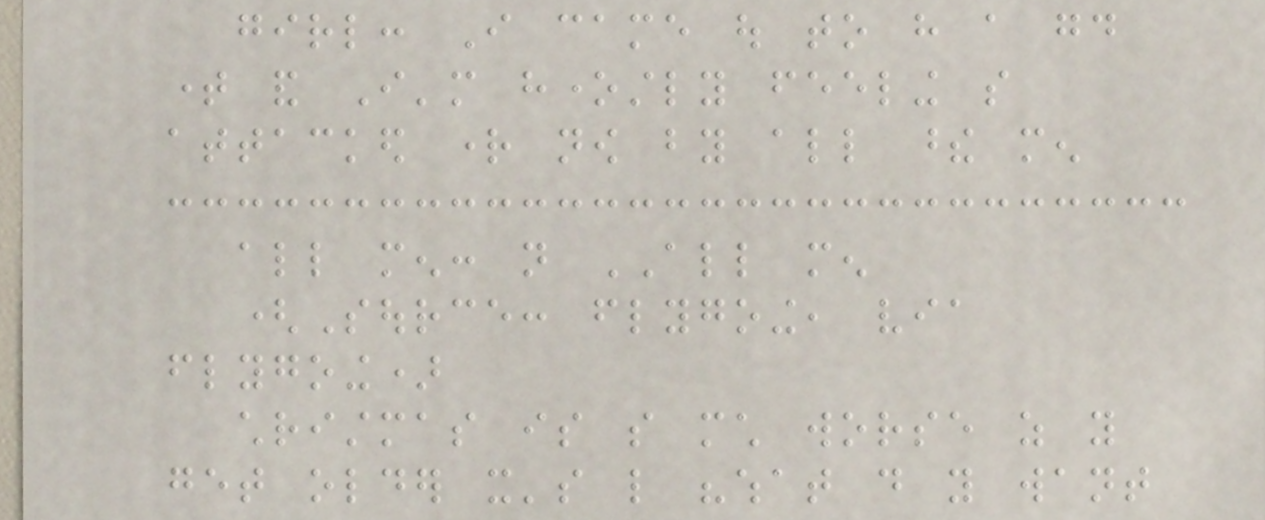girl: I came out to have a good
time and I'm honestly feeling so
attacked right now by all these men
all men: not ALL men
(Source: flygoing, via
flygoing)
christmas is so much worse as you
get older it's like "what do you want
